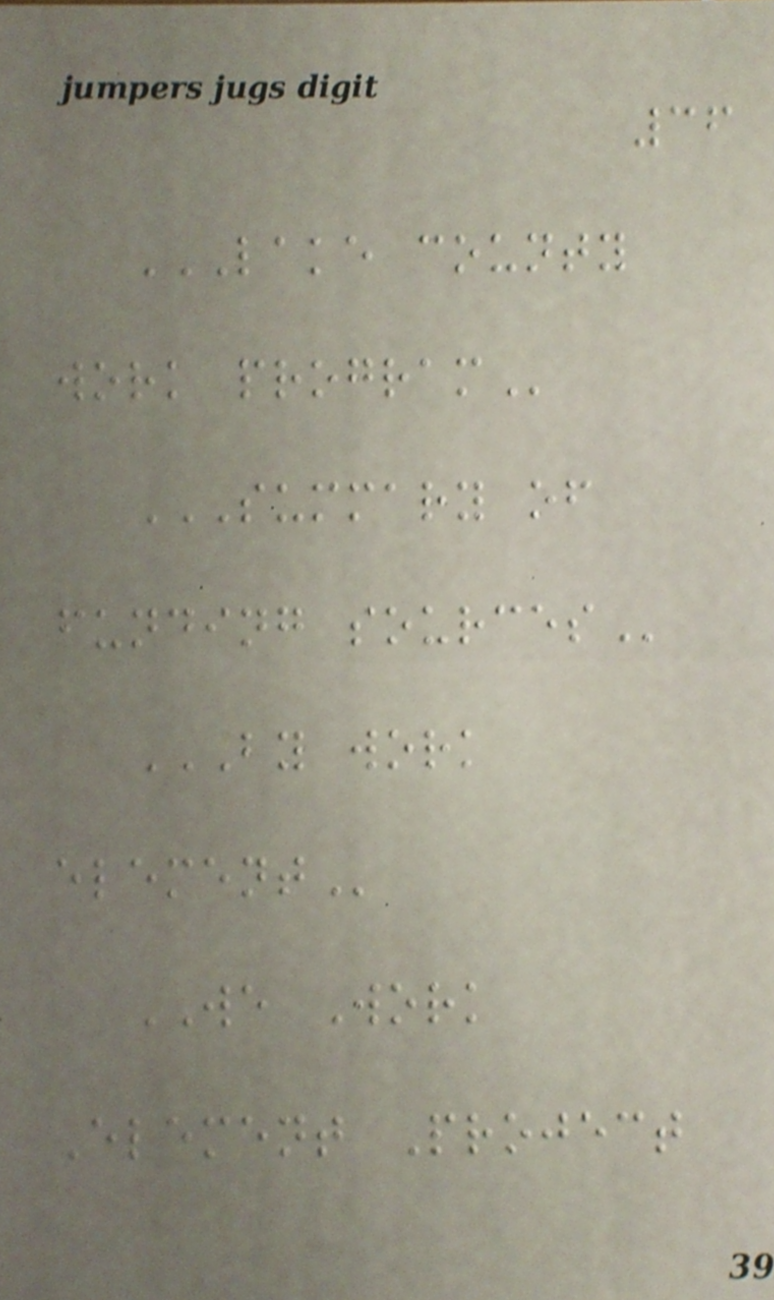36
LAKE COUNTY
WORK PROGRAM
SUMMARY OF
FUNDING SOURCES
BY WORK
ELEMENT
WE Work
Element Project
